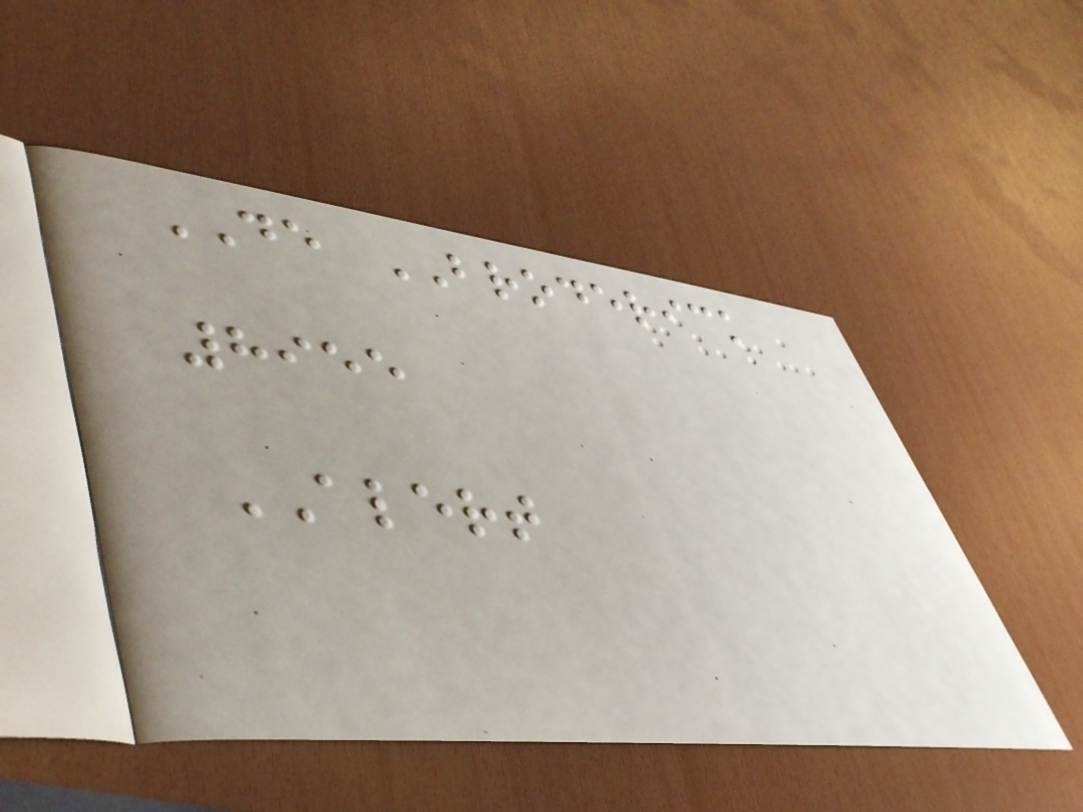DE BRODERICK
8955
ALERT
